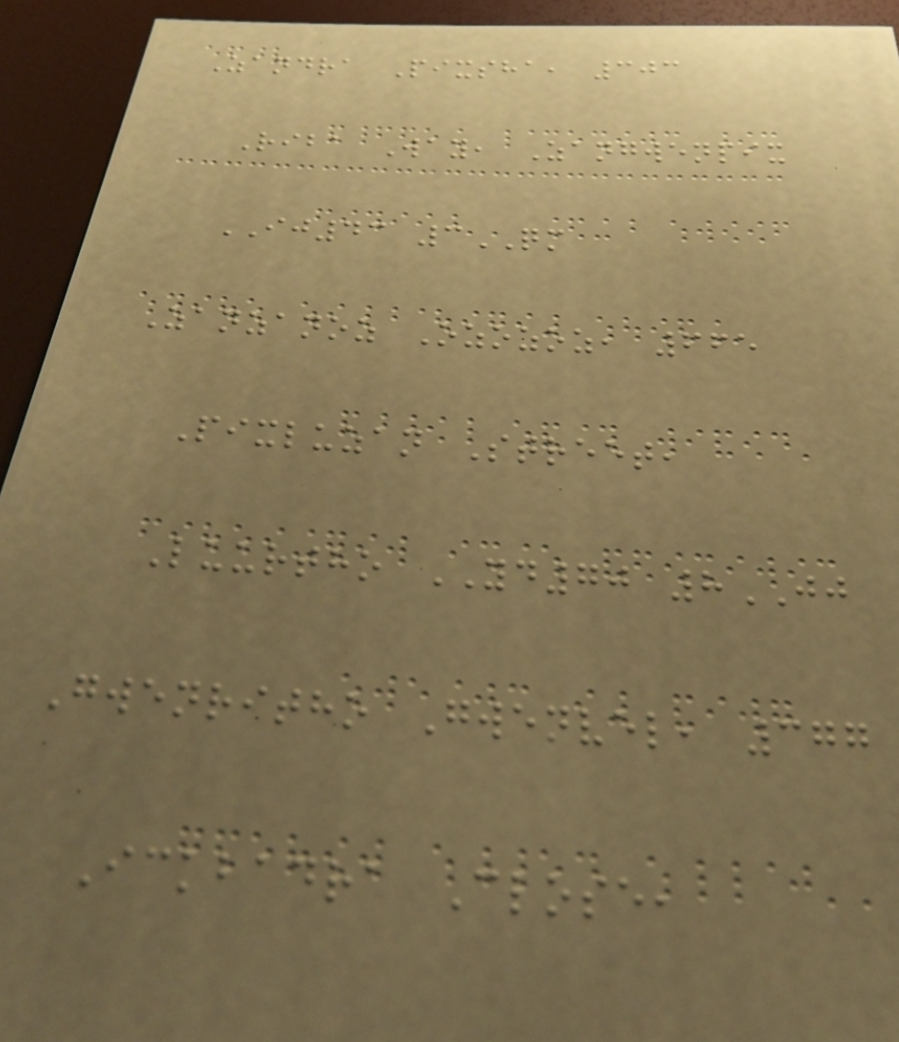Zandra Pixsha, 303
Riba Way, Zangwenpix
IJ43 3QM
Zanzanoz Ozozoz, 665
Pixluzan Street,
Luurtho YD70 8JJ
Gwenritho Gwenvel, 377
Ickbadra Close,
